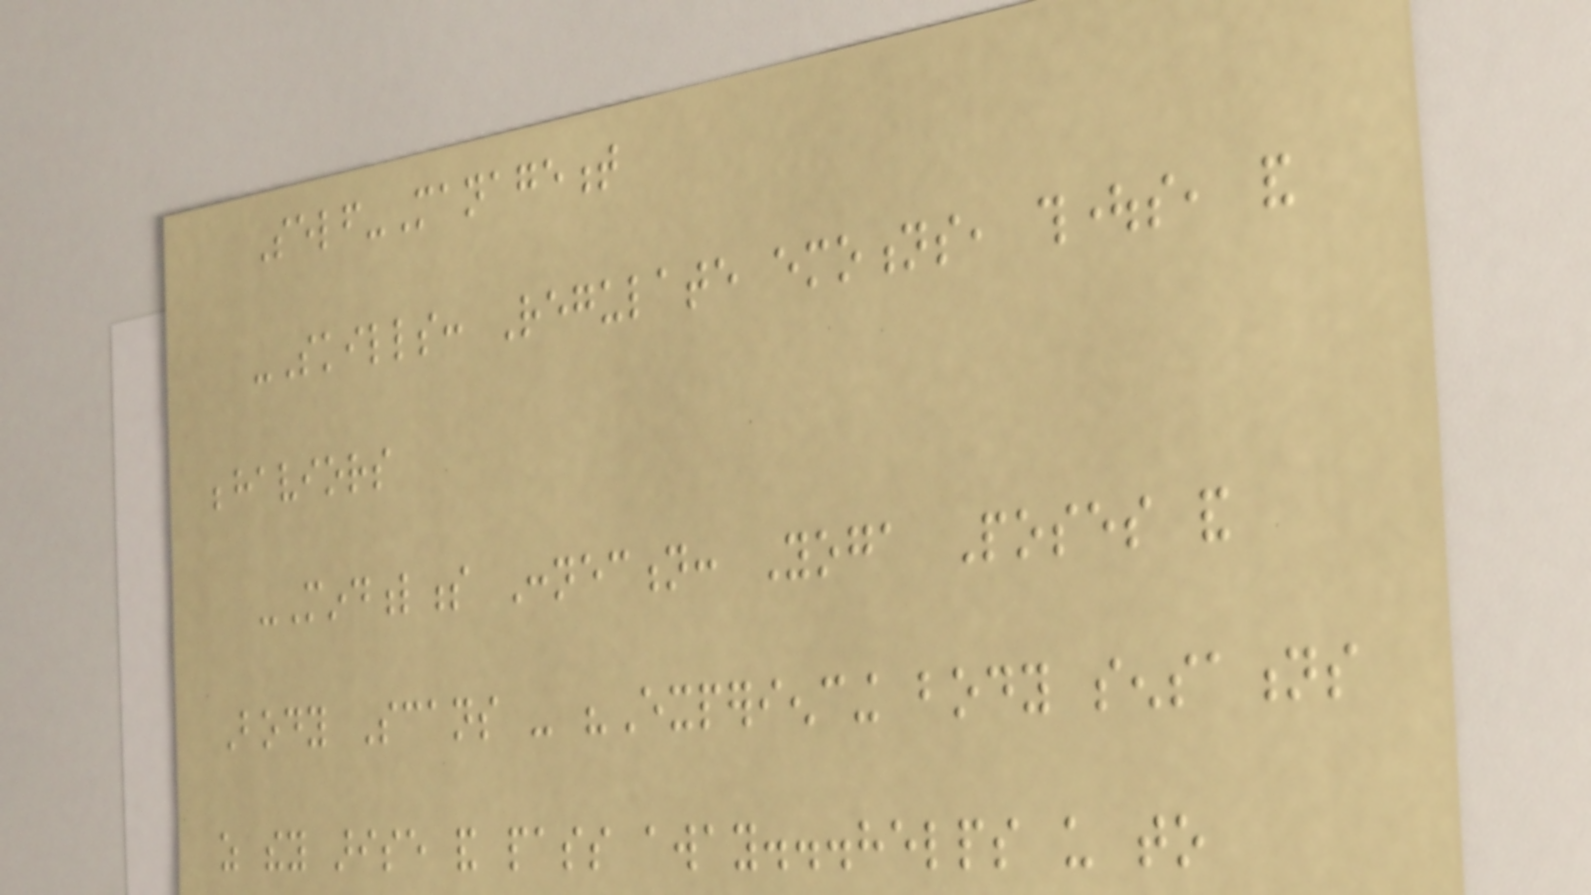Self-Management
-Skills: Regulate emotions, thoughts, and
behaviors
-Mindfulness Connection: Yoga Poses and
Body Scans - "Experiencing body sensations
as they arise and pass away...helps us to
